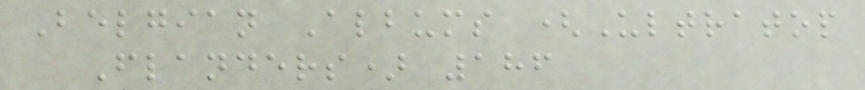Belgian Albums (Ultratop
Flanders) 186
